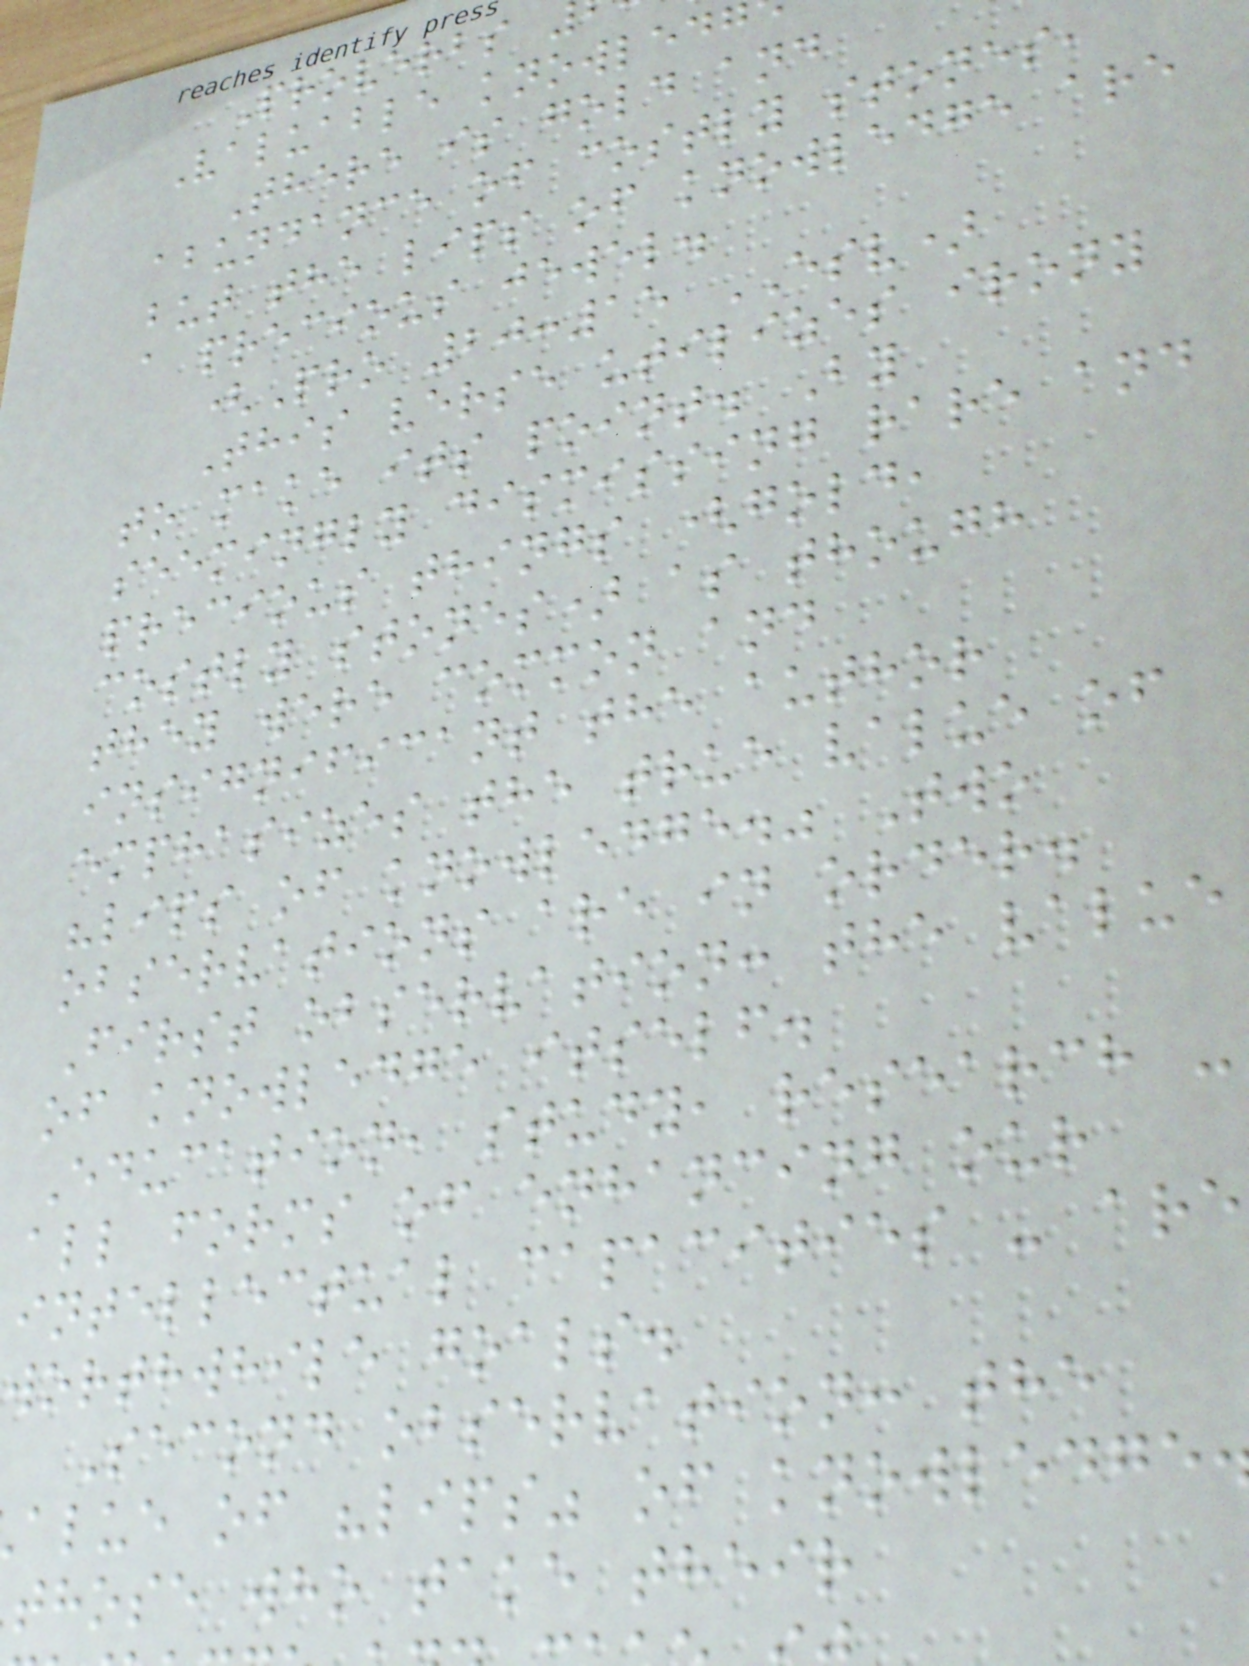Proverbs
Valuable knowledg
There is gold and
abundance of costly stones,
but the lips of knowledge are
a precious jewel.
(Pro 20:15 ESV)
This verse utilizes irony
to make its point. By
seemingly dismissing rare and
precious things (gold,
costly stones) as though
they were common and
insignificant the author
emphasizes the true value of
"lips of knowledge." Two
observations are in order.
First observation: the value
of knowledge itself.
Education, study, research -
all forms of enhancing our
intellectual capacities - are
worthwhile goals.
Second observation: the
alue of "lips" of knowledge
those who take their
